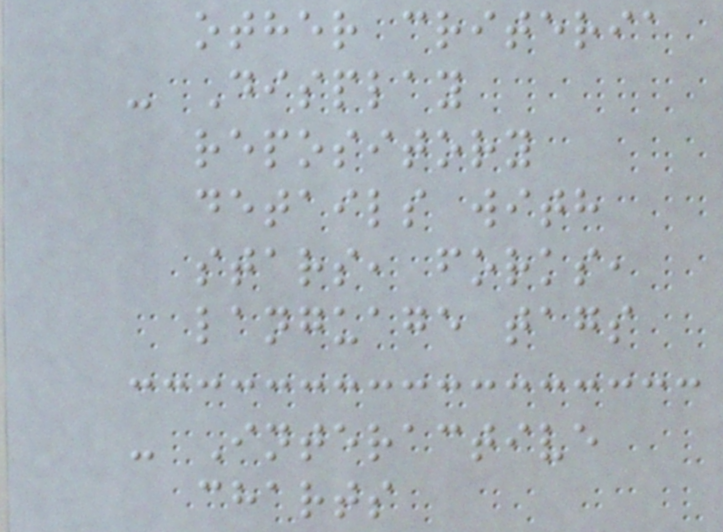other criteria
- Display
repository
details with
stars, forks,
language tags
- Interactive
charts
